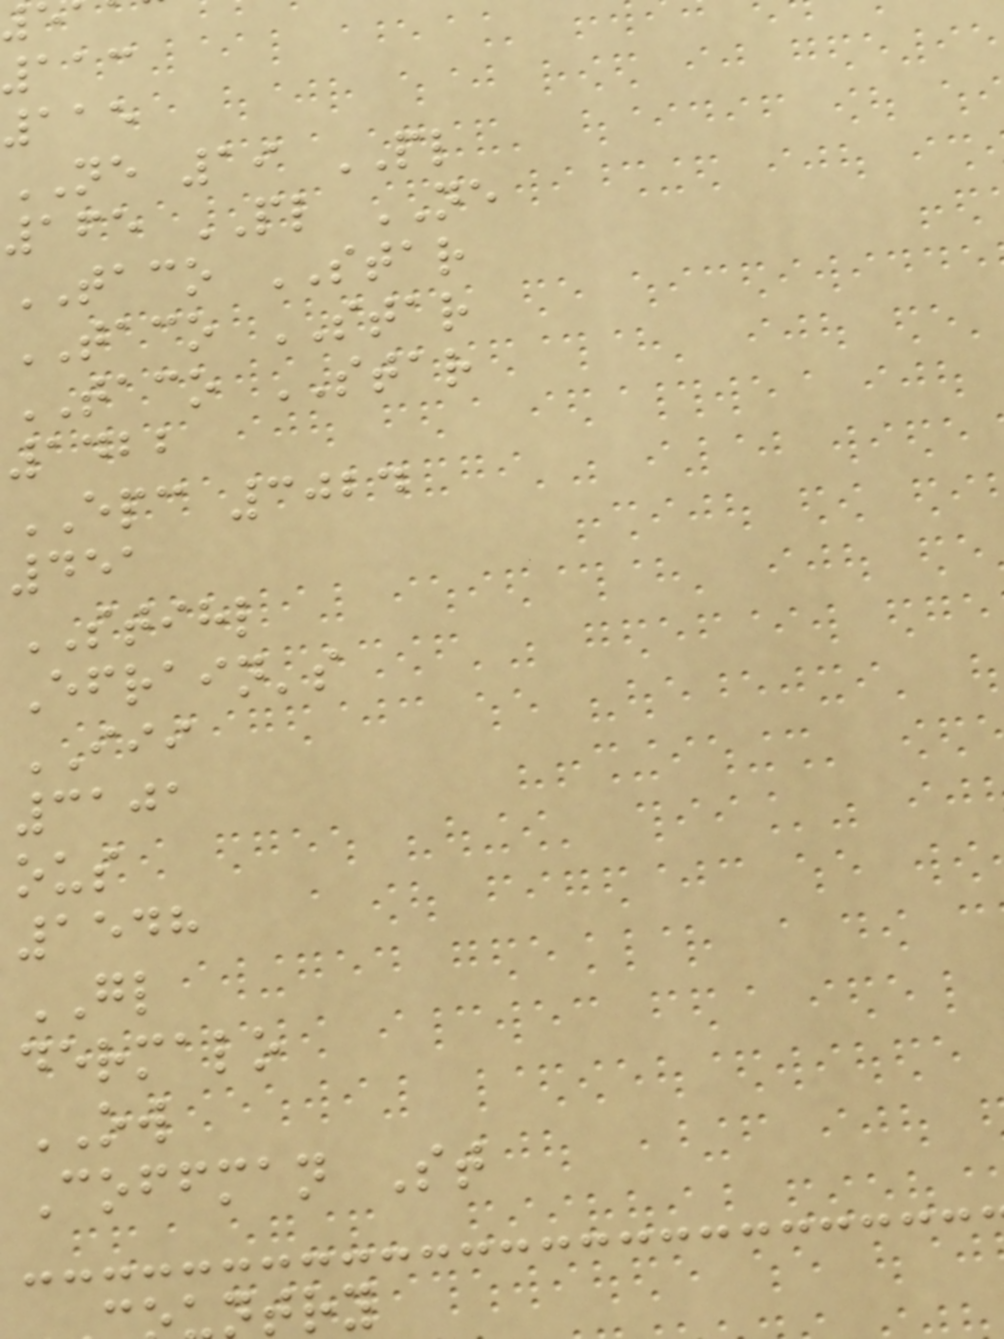113
115
NE 19 PL
165 PL NE
TACO STAR
TACO STAR
TACO STAR
1422
EPC 3024
451
STIHL
Efrain's
III
3101
ous
1548
GL
dermalo
OW
Coffman St
